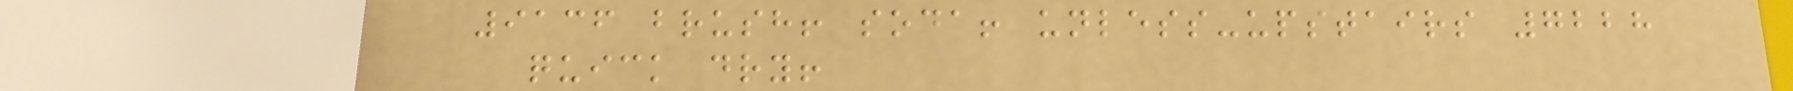9136 brush! soda! unless-upstairs 7228
quick dry!
